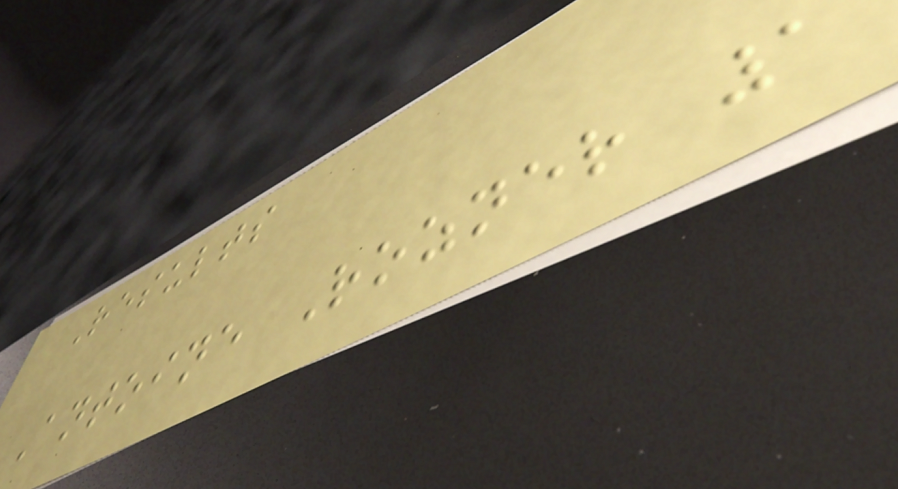Results
Antoine Rozner 1
